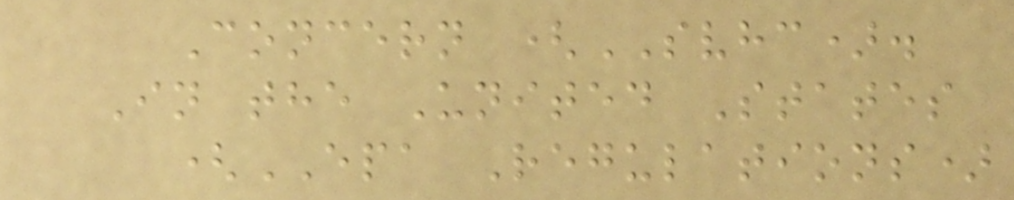Concern (SVHC).
In the United States
(EPA Regulations)
